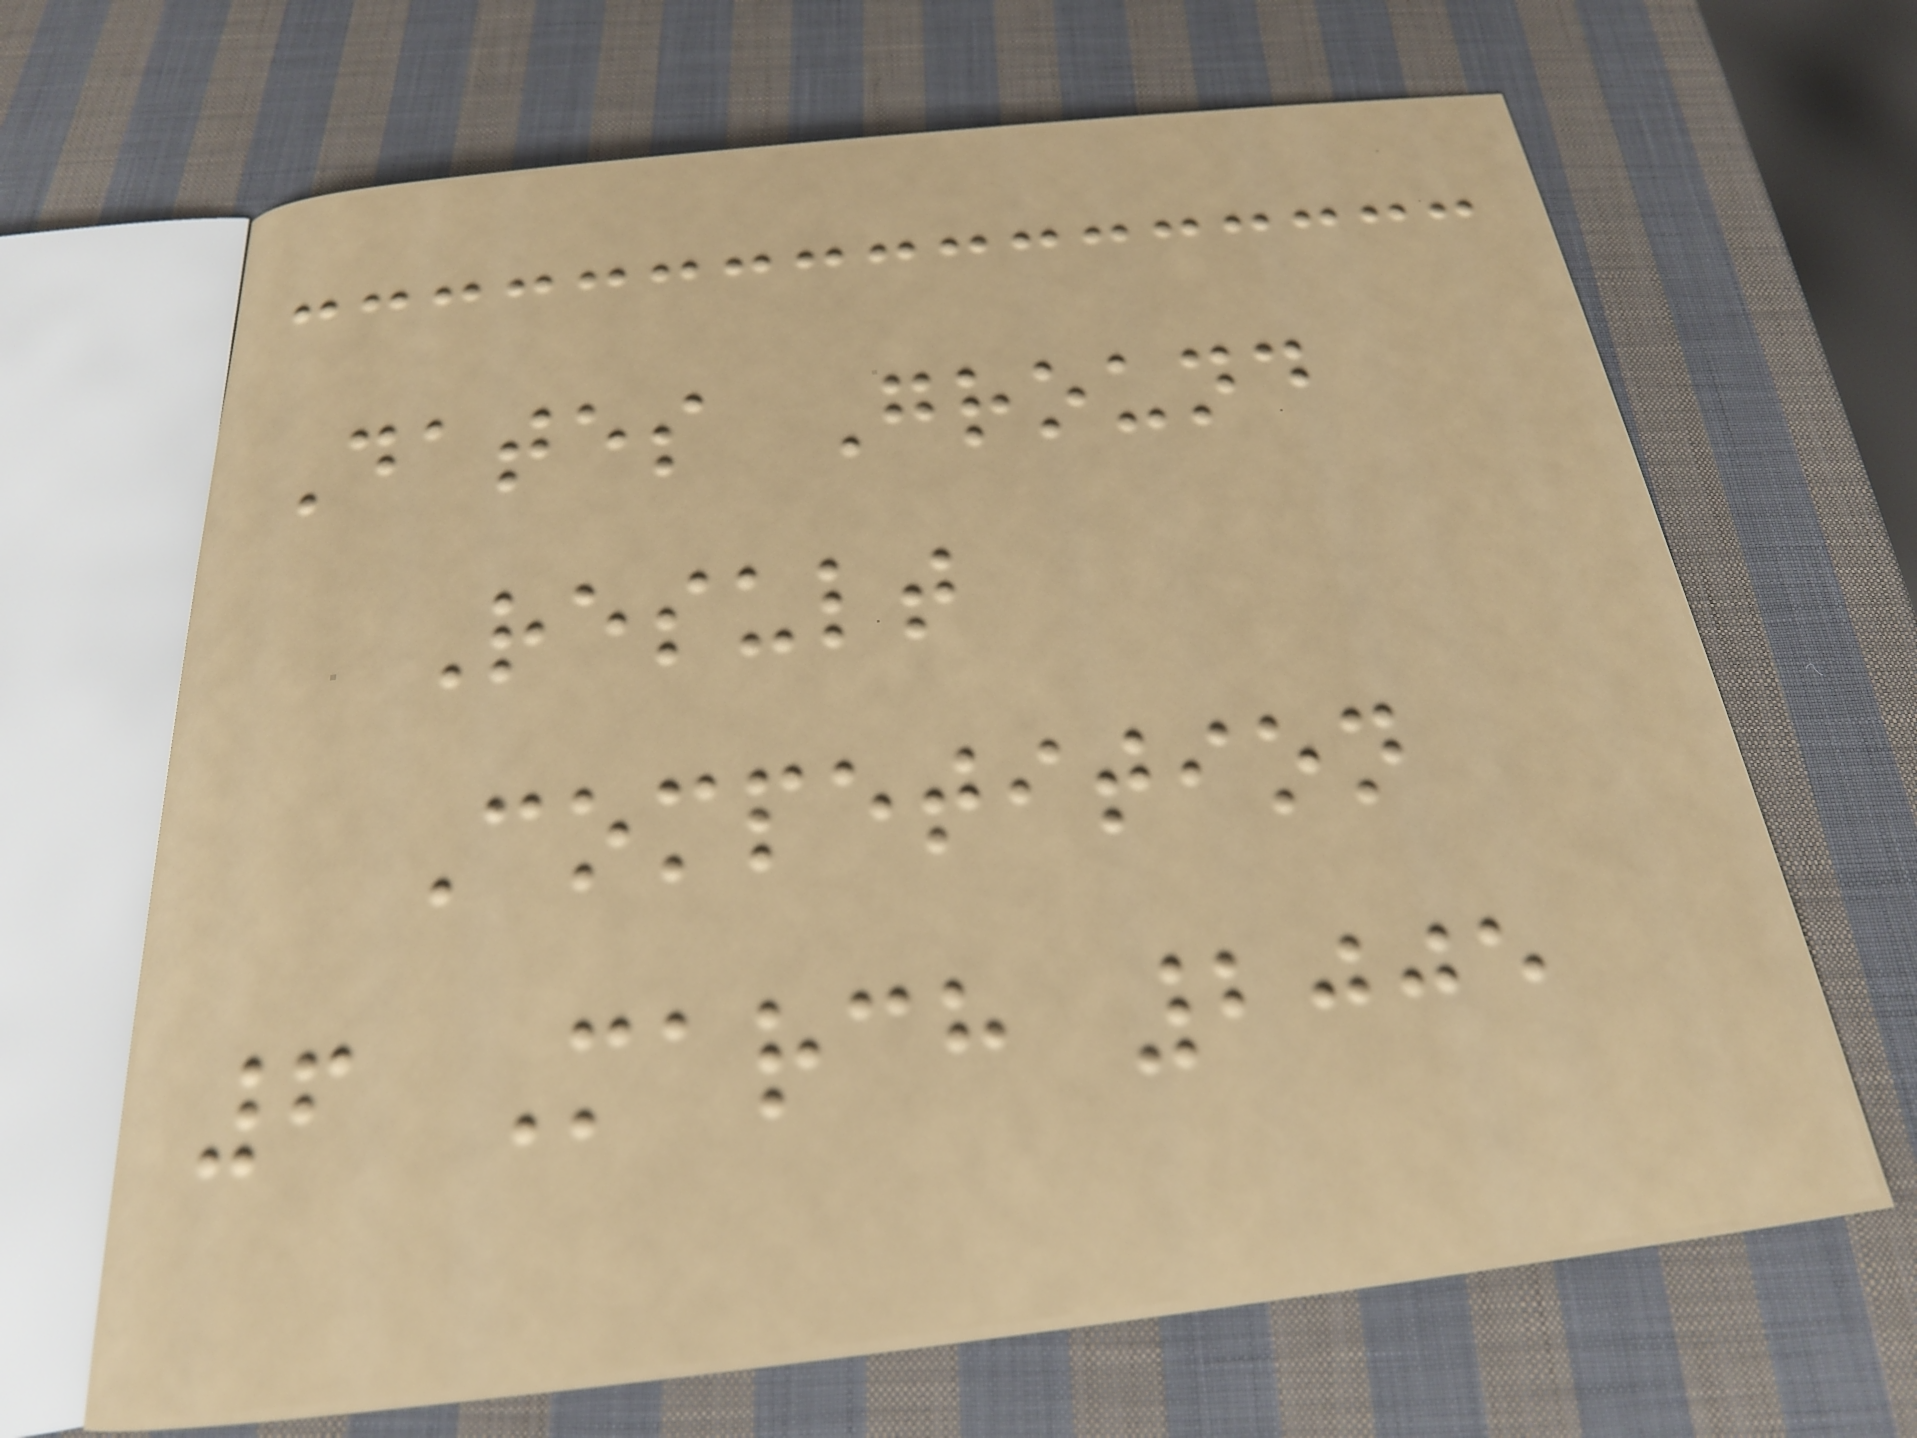Dates Ground
Result
Competition
6 March 2005
